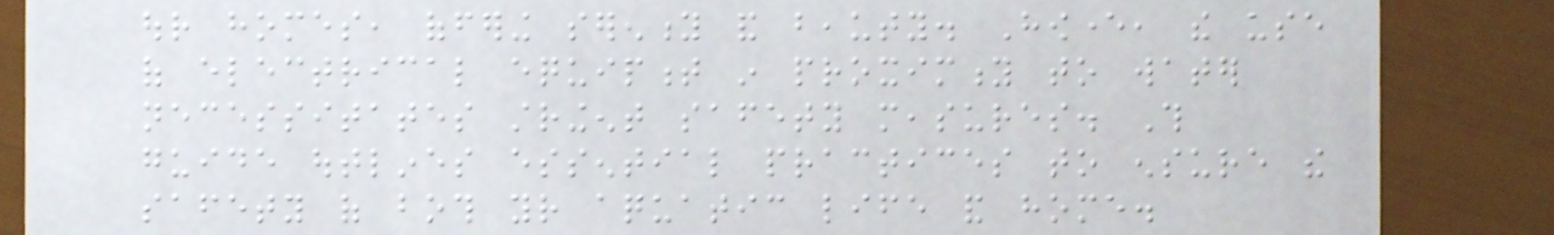our homes, offering serenity and beauty. However, the use
of electrical equipment in proximity to water
necessitates stringent safety measures. This
guide outlines essential practices to ensure the
safety of both your aquatic life and home.
